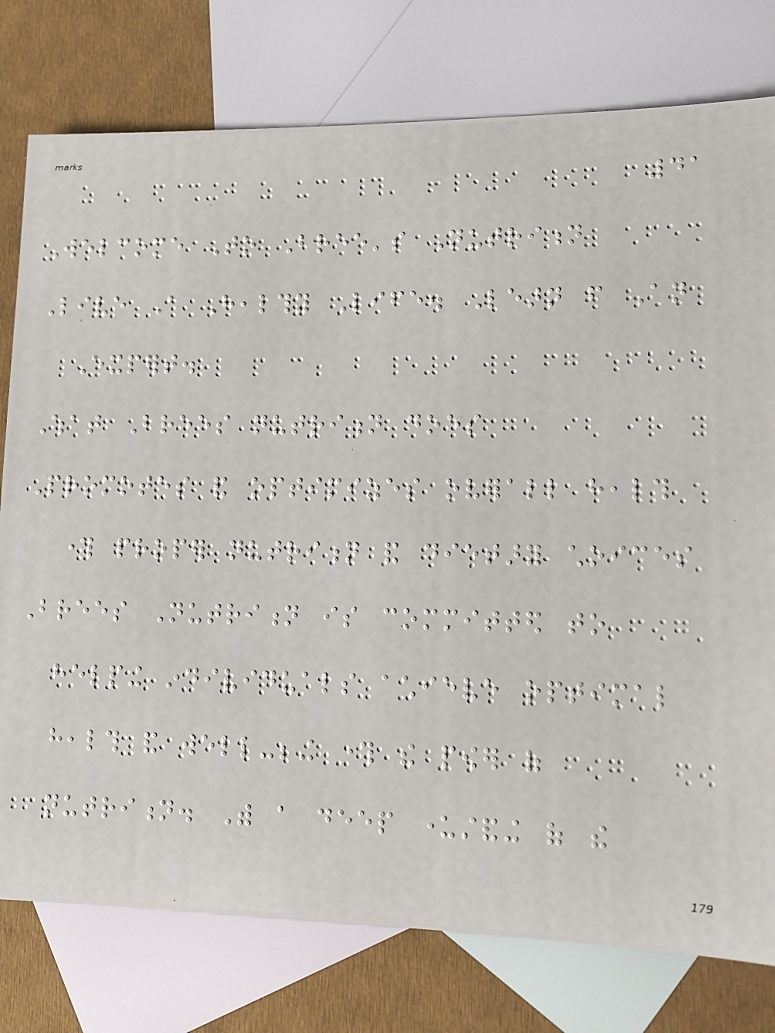41
Welcome To Bree's Nutrition
Live A Healthy Life. Learn from An
Expert.
What Brees nutrition does
Promotes and optimizes overall health
through proper nutrition and dietary choices
Brees Nutrition is committed to
helping individuals achieve optimal
health and well-being through the power of
nutrition. With a deep understanding of the
